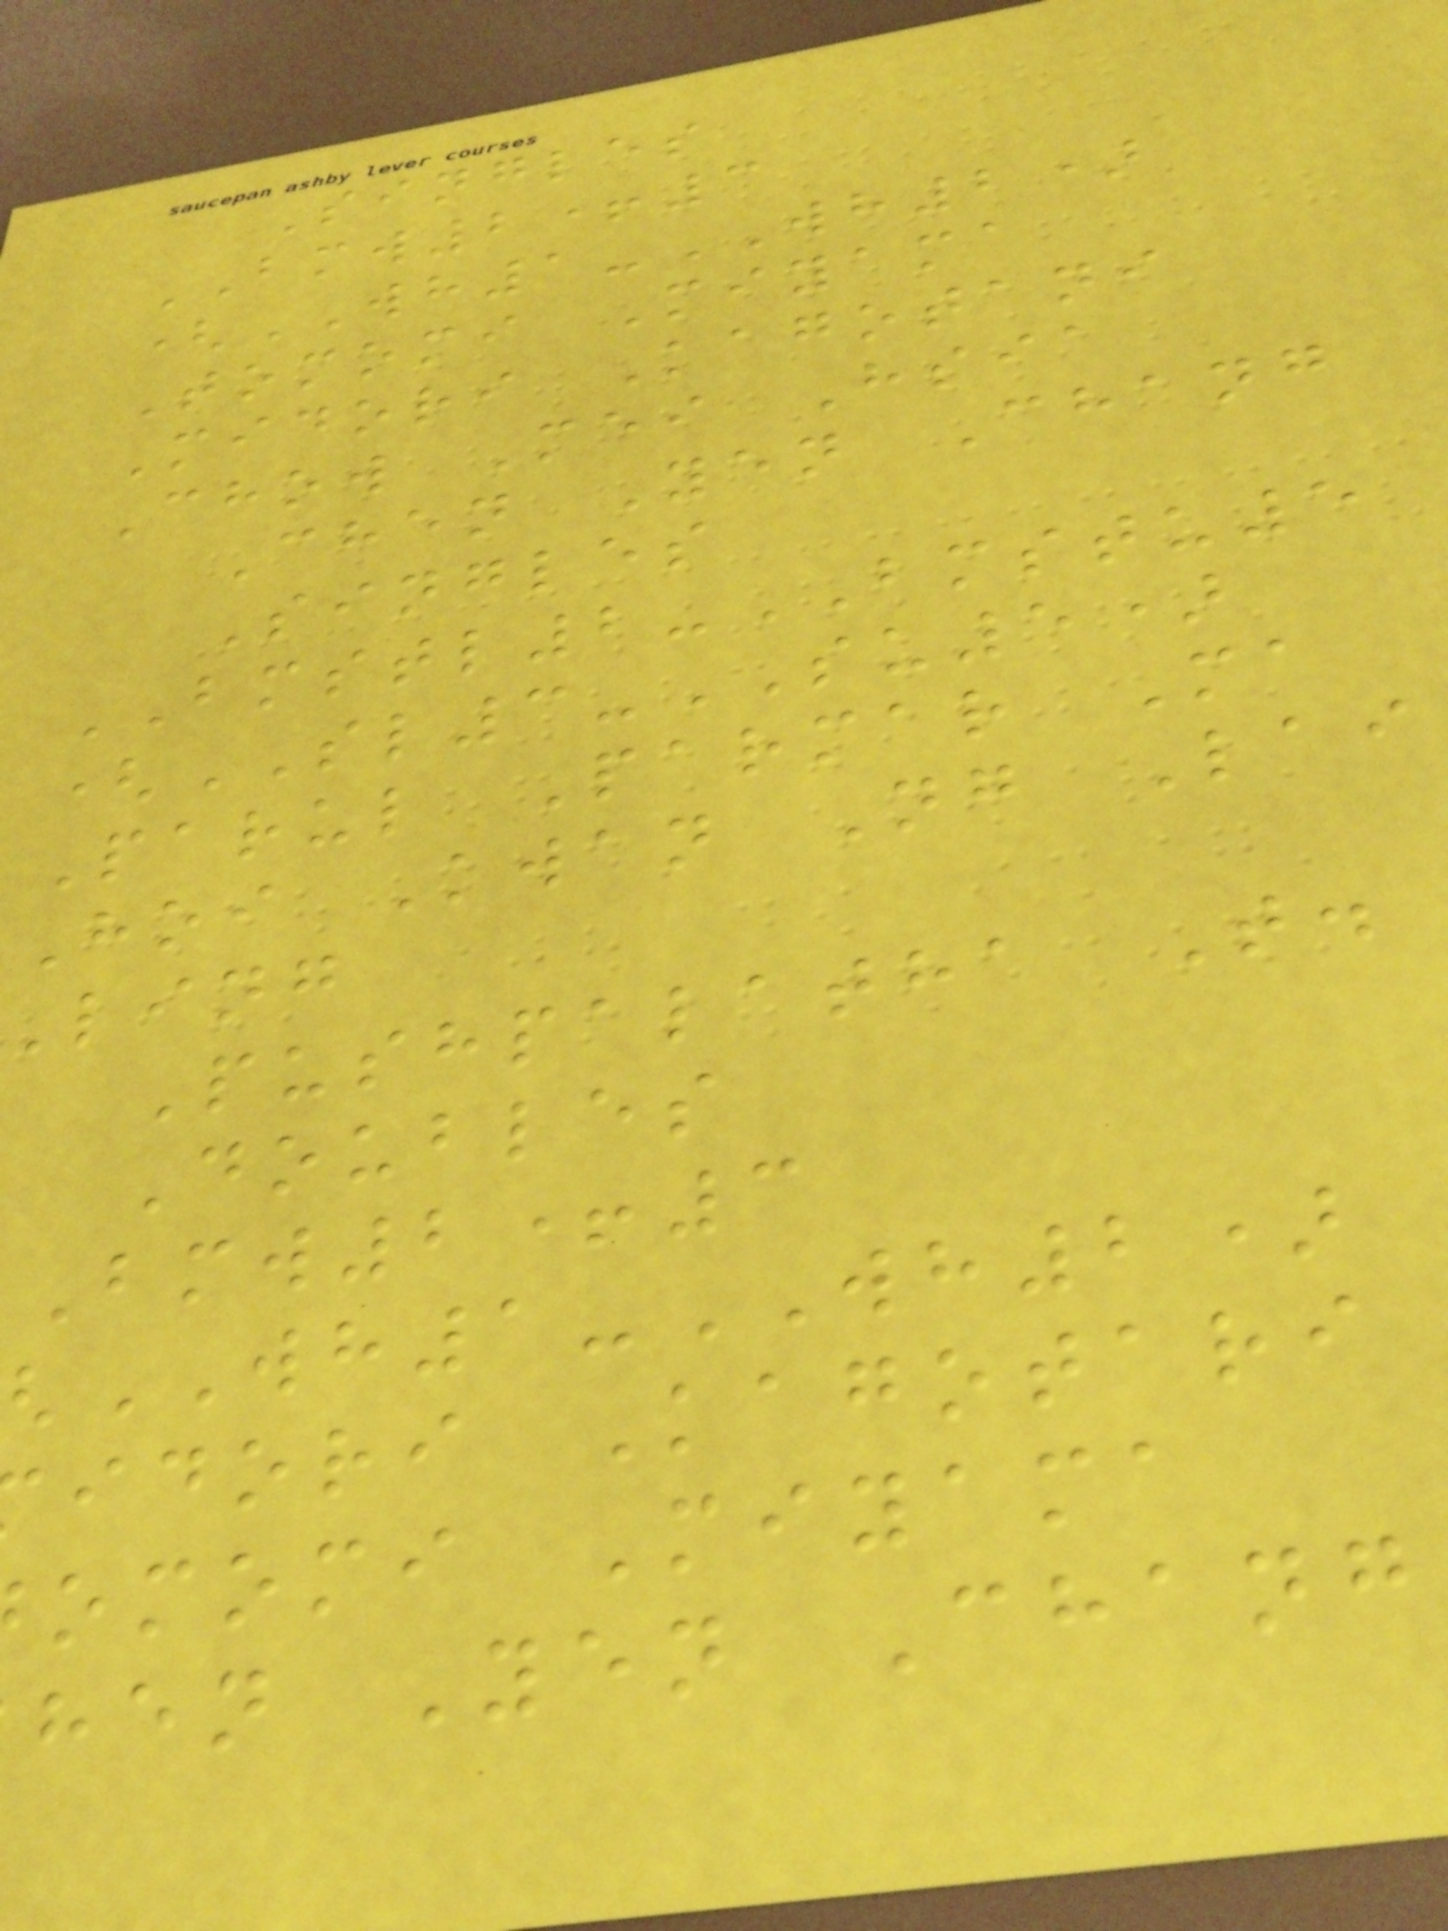Singles
BMW2+3
(WH1-WH2)
Tomomi Miyama
Midori Kagotani
Chow Mei Hsia
Chen Yen Chang
Singles
BMSTL2-BMSTU5
(SL3-SU5)
Parul Parmar Ma
Hoi Kwan Ng Lai
ling
Pushpalatha T.
Doubles
bmw2+3
WH1-WH2)
idori Kagotari
omomi Miyama
hen Yen Chang
